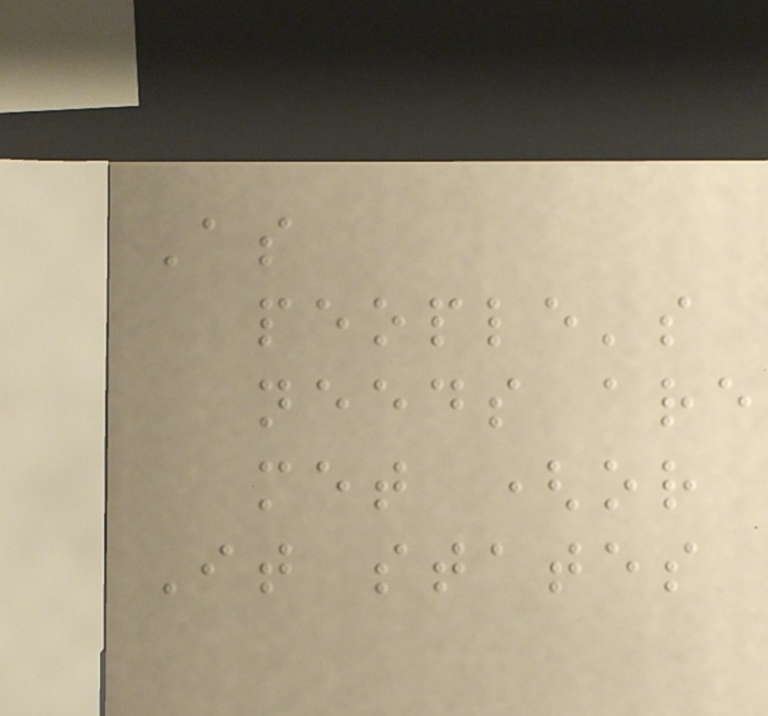As
people's
needs are
met (or
It states
